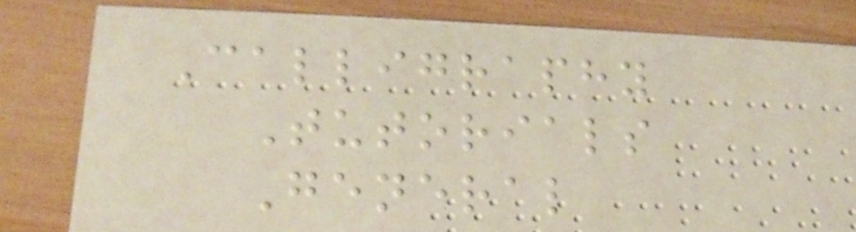Calligraphy
Tutorials
General
